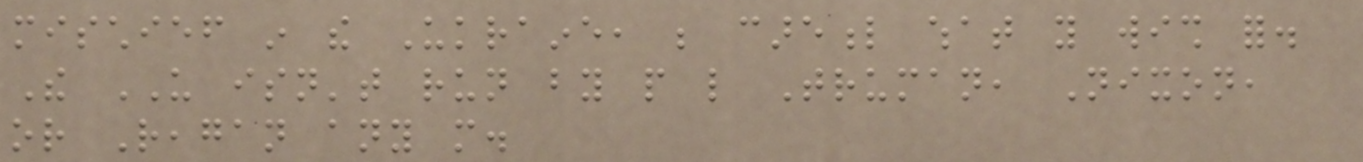mischief in the Ukraine, be careful what you wish for.
The US isn't run by people like Truman, Nixon,
or Reagan any more.
